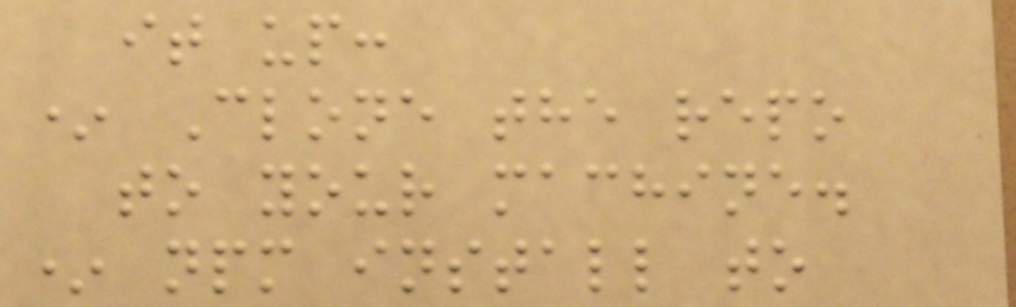it up:
* Clone the repo
to your machine.
* npm install to
